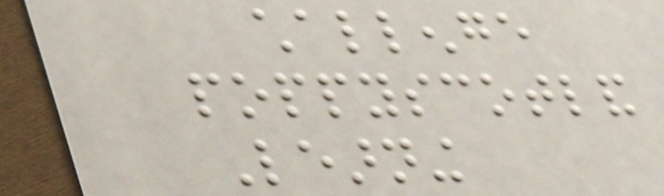challenge
poppyscotland
Learning
